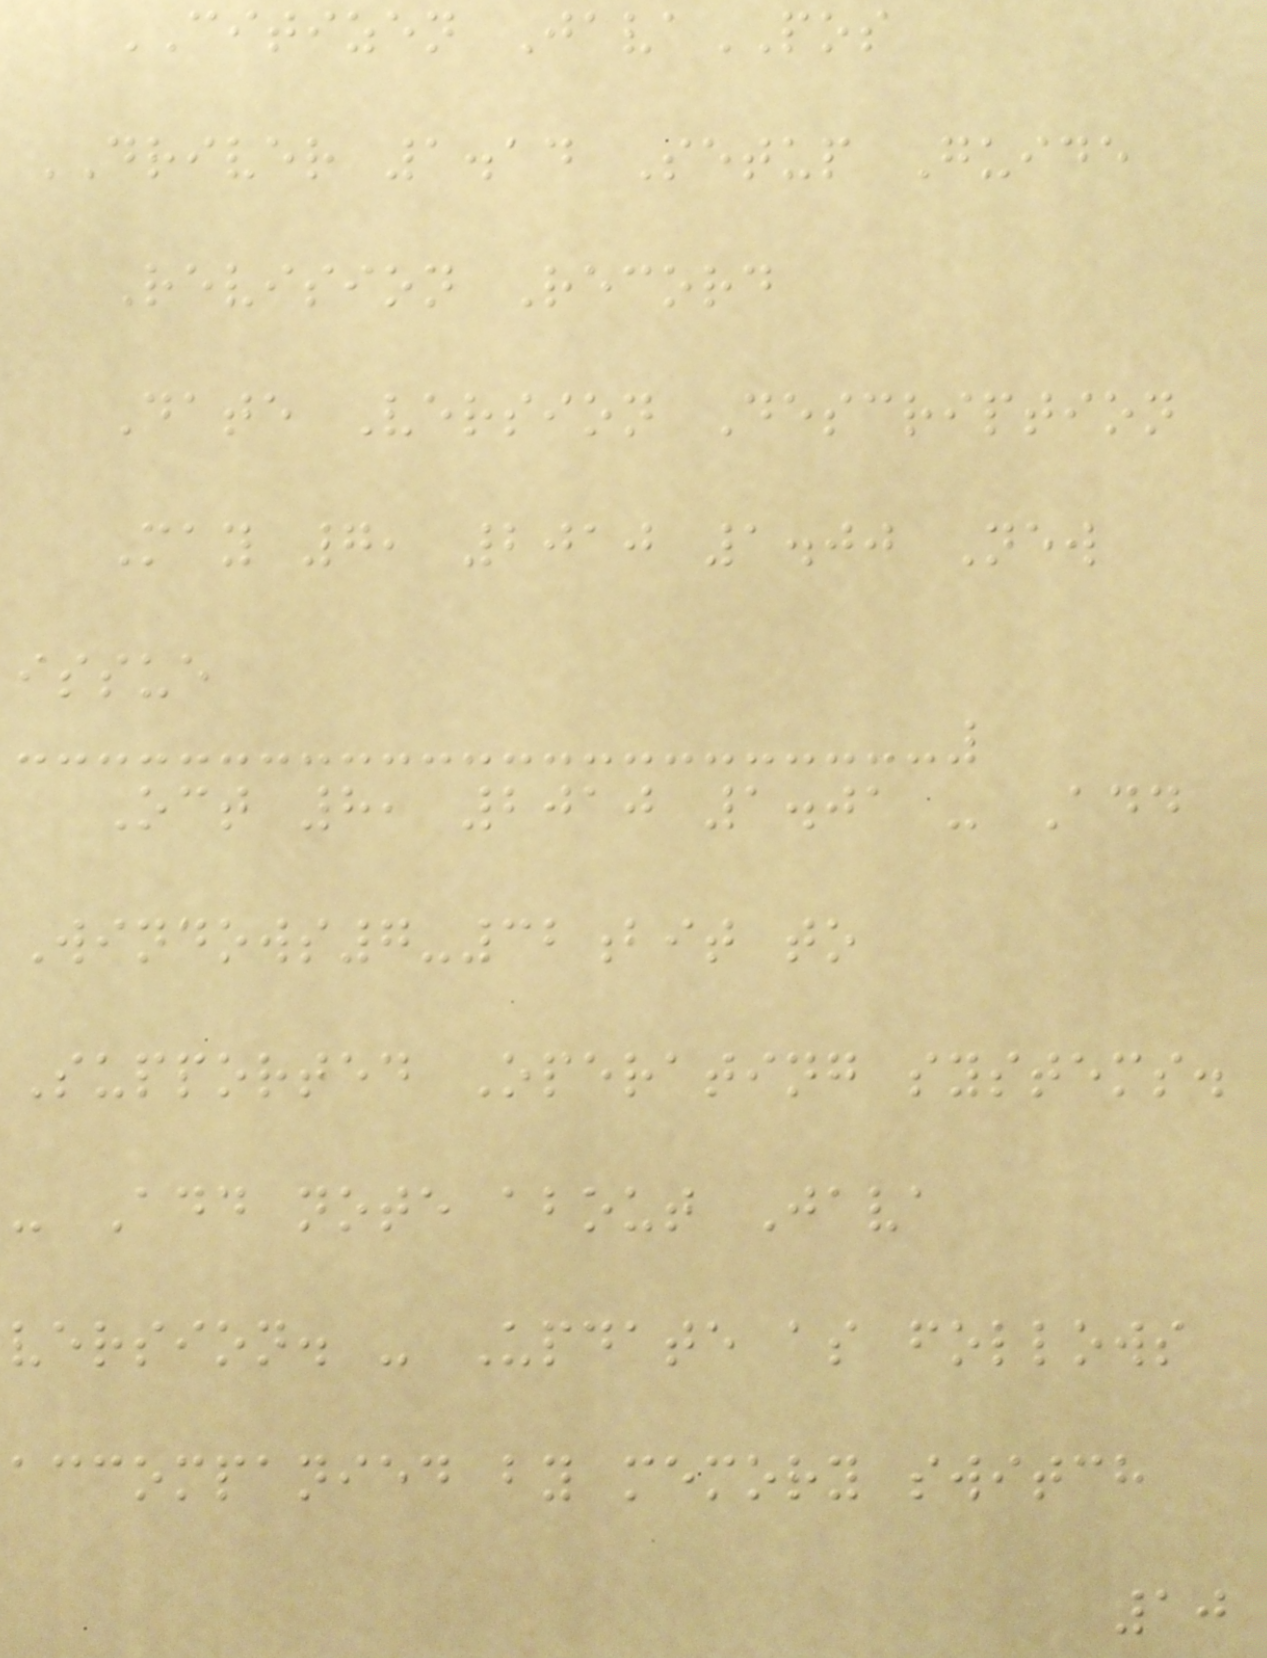CITIZEN JavaPOS
DRIVER 1.14 Setup Guide
Revision Record
Date Version Description
May 7, 2010 1.00 New
issue
Oct 8, 2010 1.01 - Add
Windows7-32bit to
Supported Operating systems.
- Add note about Java
version. - Update as follows
accompanied by memory switch
10
